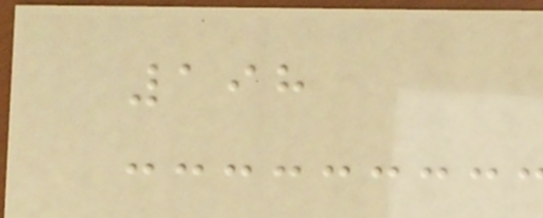198
